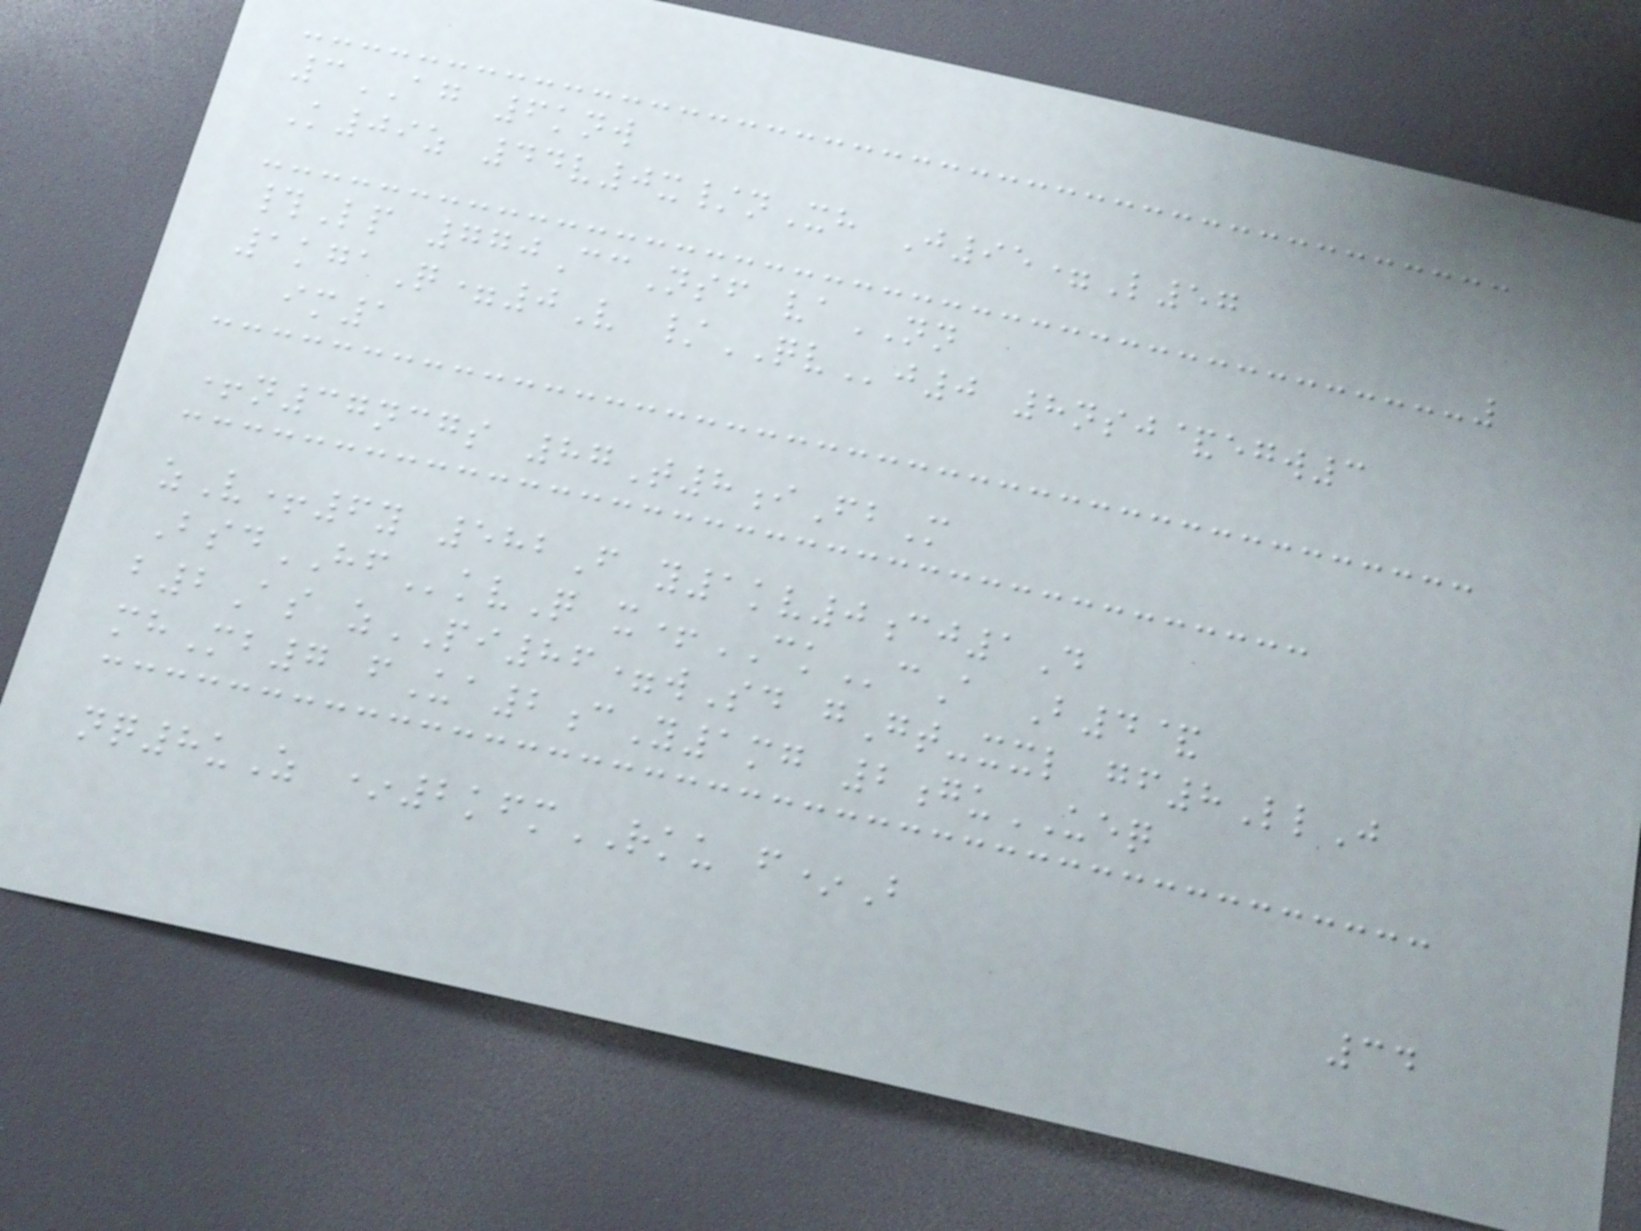3AG 6knw
K09z 44v0x/nXh J95=L57
#Lp 770CcNsf vaNN
1kgaQ=0V /QVj0 8nsj&egw3
im1
+n37ncgs 87T8iFbM
zV+6y 582F y1kv0cj1D
BsdHFkvQ x+CKcA B4&
b2As zPI86=wSd gGt-xxl gf8LlJ
mhMb7 fUa2cY1mg 2guUEQ
nq8uZ *2kfmRKU f*B
34
